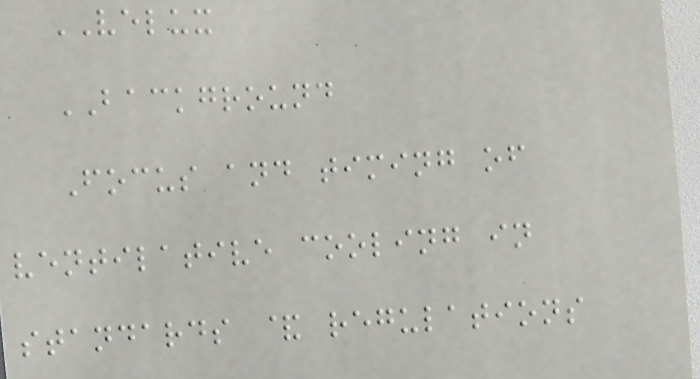VELUX
BACKGROUND
Focus and timing of
ventilative cooling in
standards & regulations
